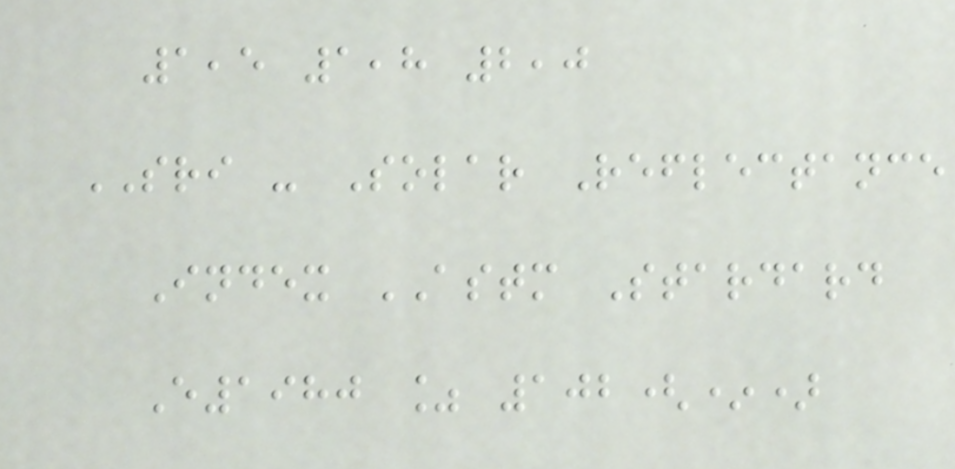1,5 1,8 2,0
SRI - Solar Reflectance
Index ASTM Stardard
E1980 % 102(*)
